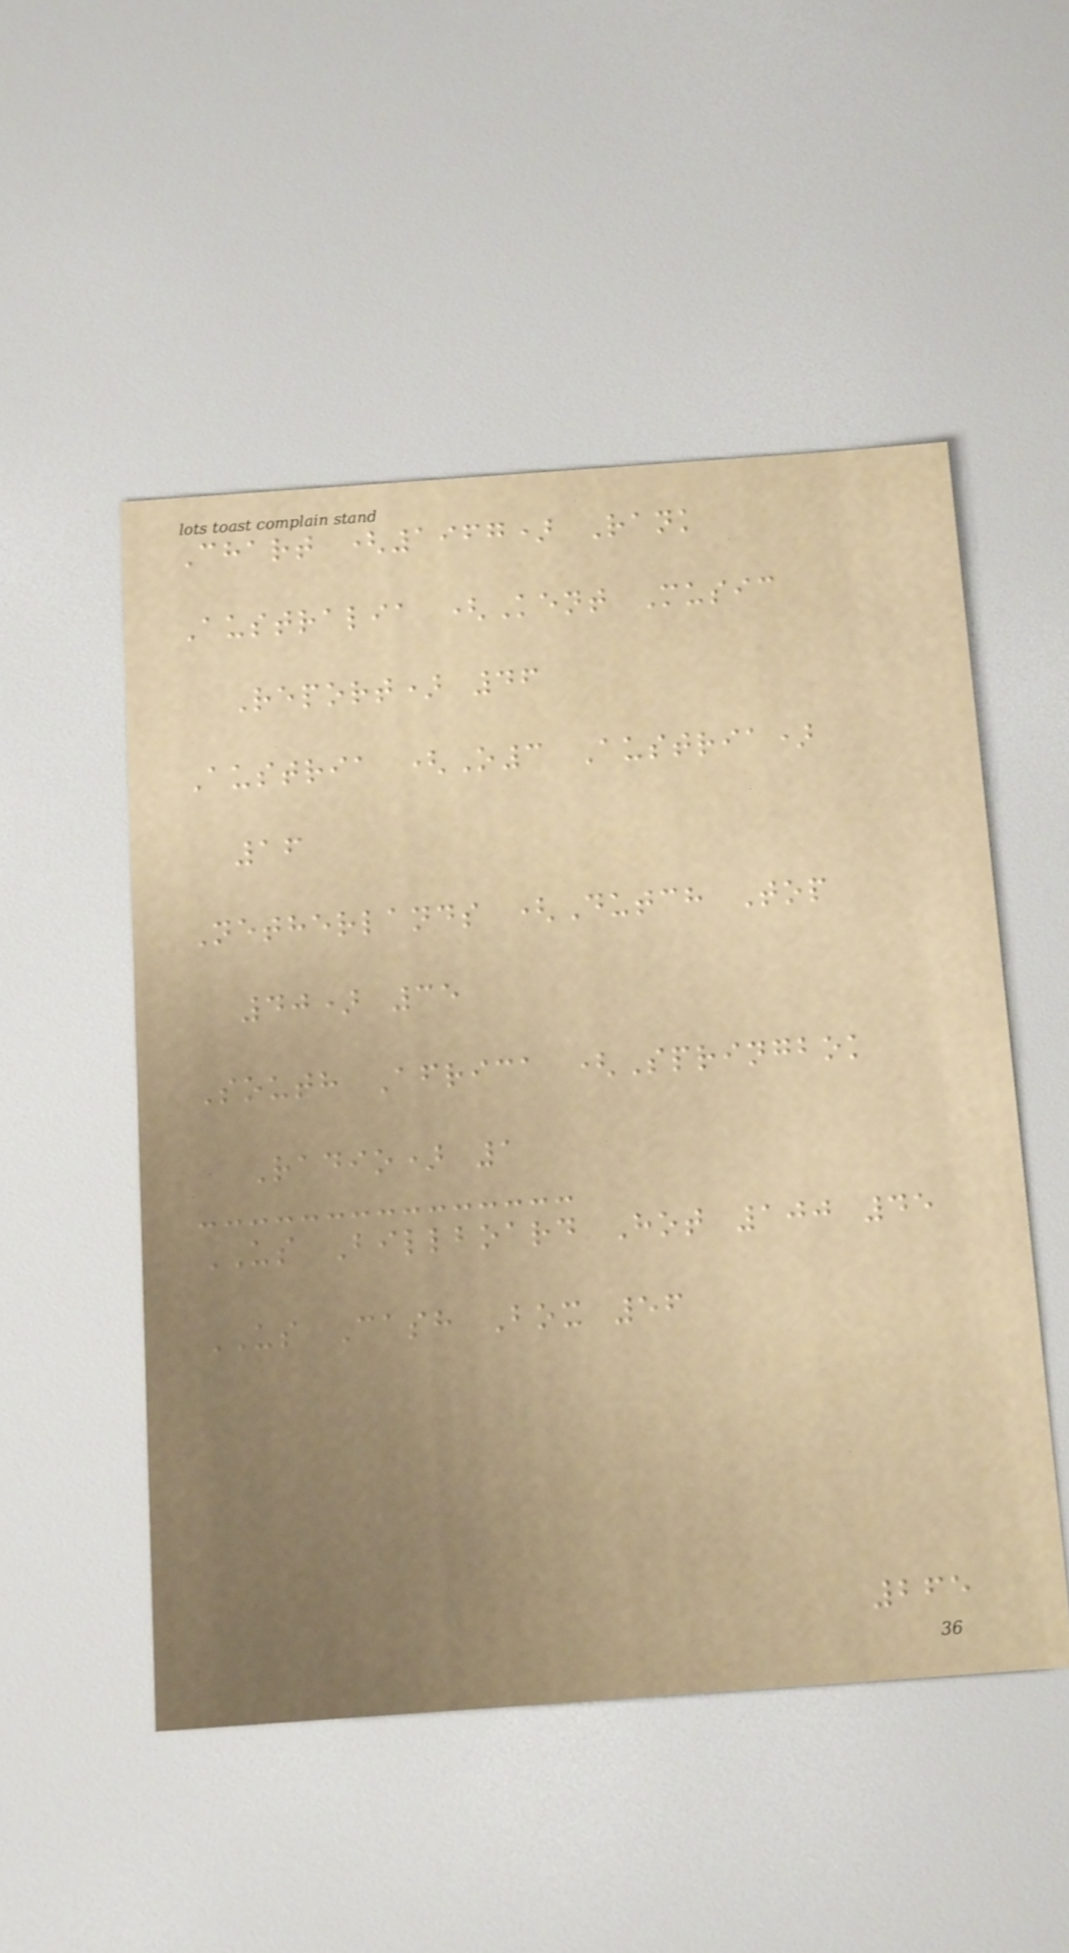Chart (1967) Rank
Australia (Kent Music
Report) 46
Austria (O3 Austria)
16
Netherlands (Dutch Top
40) 35
South Africa (Springbok
Radio) 1
US Billboard Hot 100 45
US Cash Box 56
265
